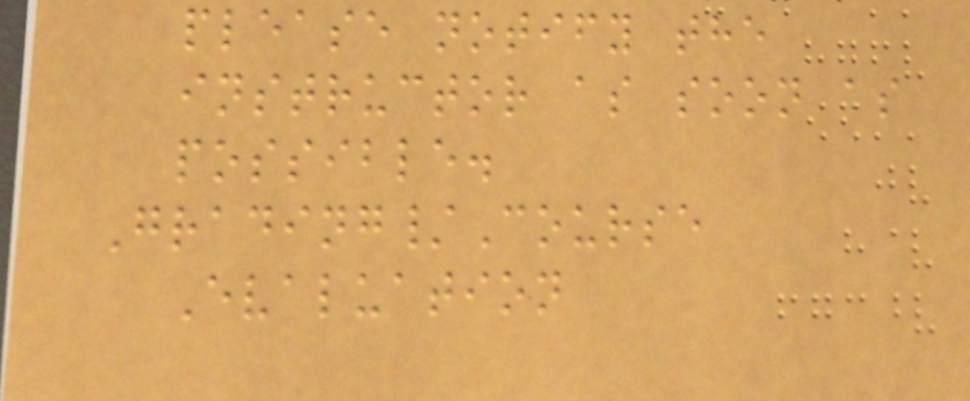please notify the
instructor as soon as
possible.
Grading/Course
Evaluation
